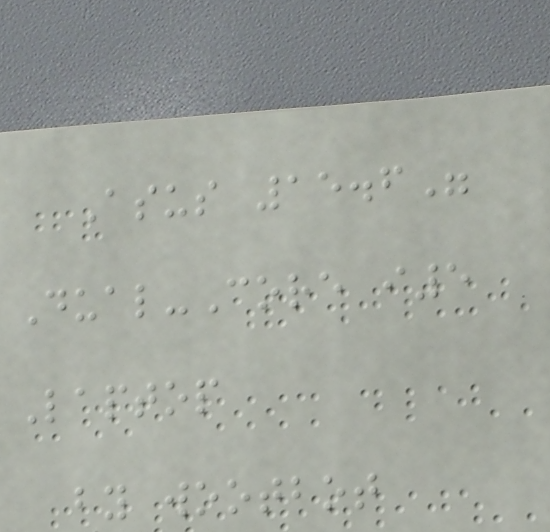Asus 15.6"
Dual-Core i5
Laptop
by wootbot
